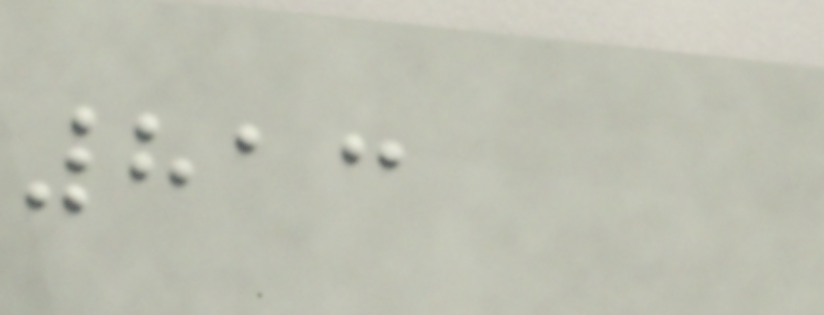813
